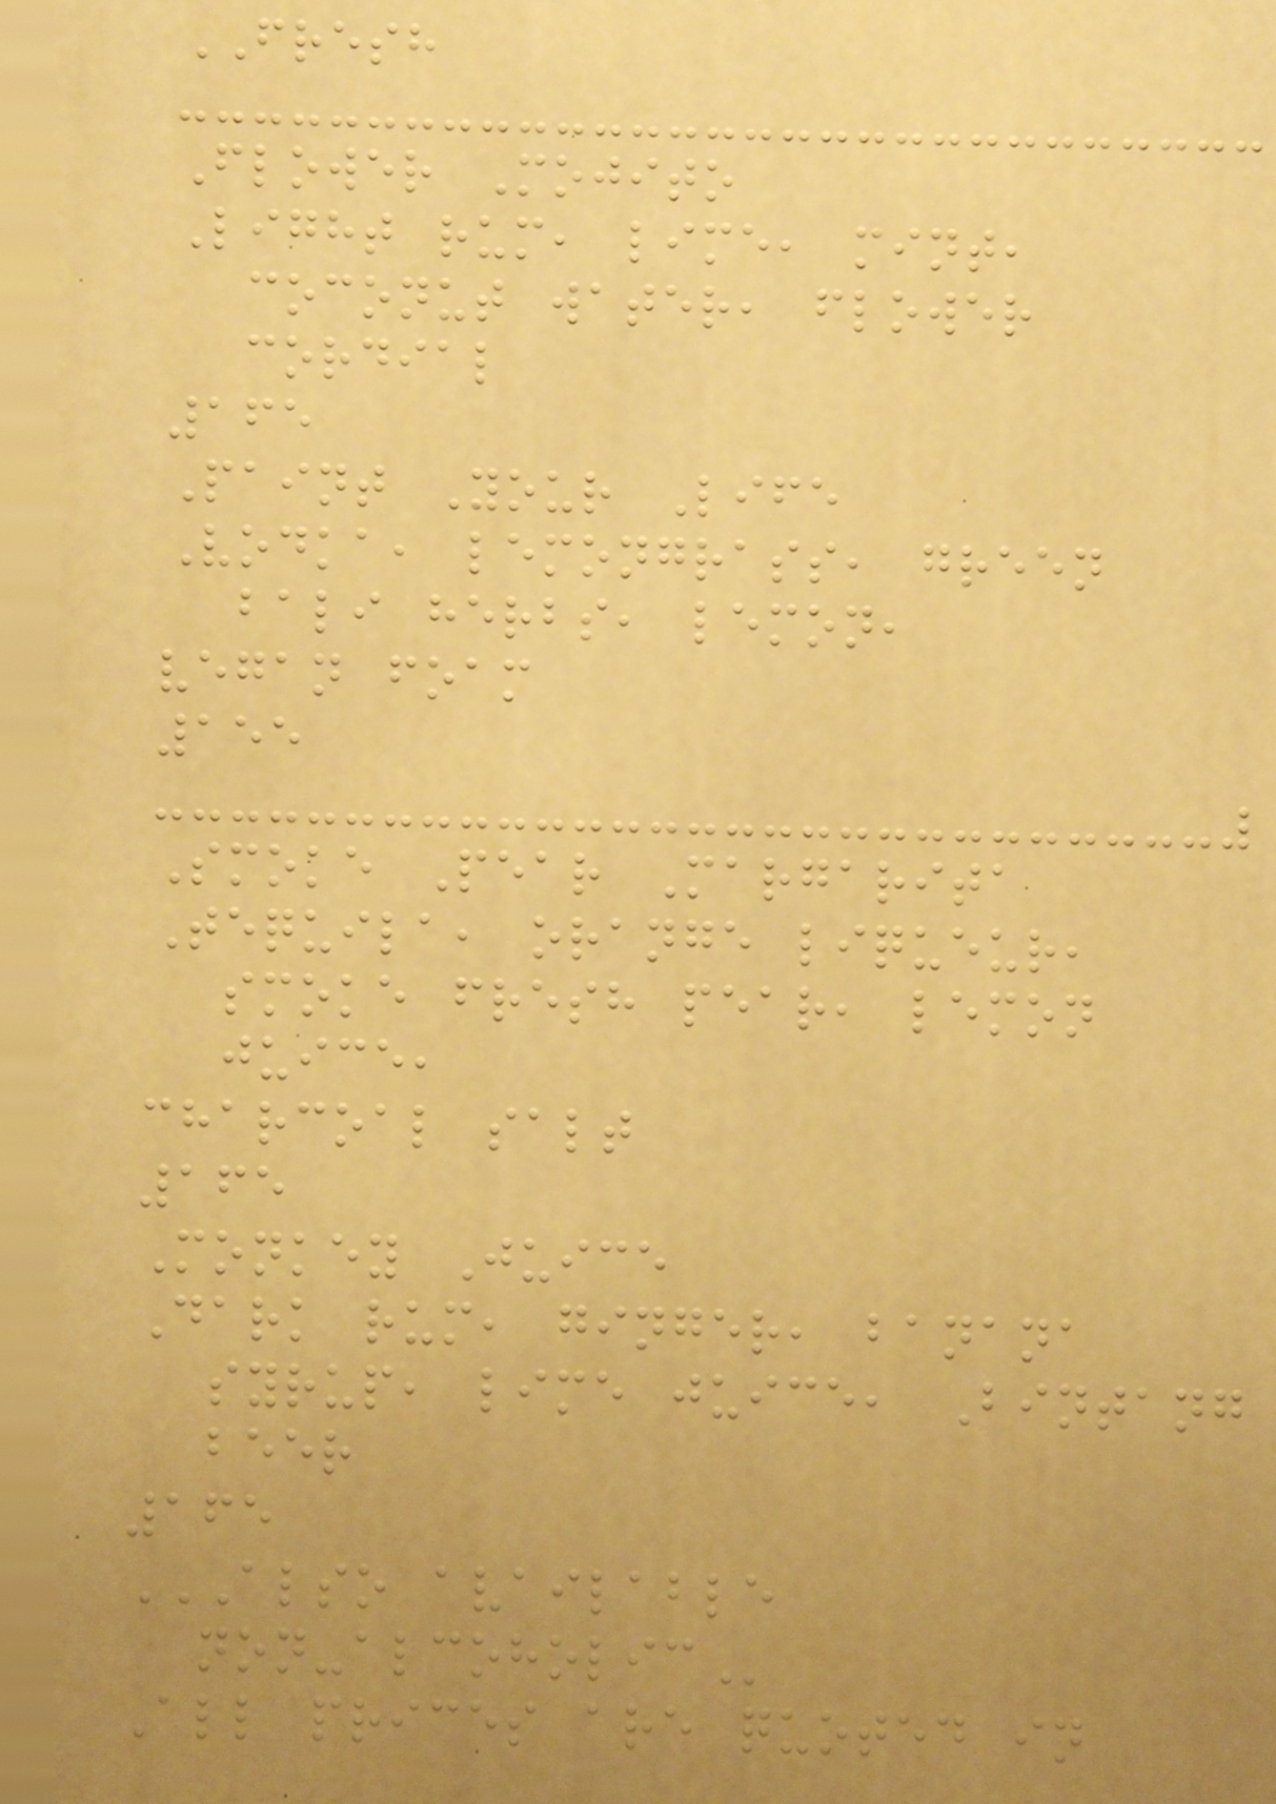FRESH
Flower Mojito
Light rum, lime, mint,
coconut water, flower
cordial
165
Paint Your Life
Vodka, lemongrass, green
bali herbs, lemon,
vegan foam
155
Smoke Pear Margarita
Tequila, orange liqueur,
smoke fresh pear, lemon
juice,
charcoal salt
165
Monkey Juice
Dark rum, ginger, banana
syrup, lime juice, Bintang
beer
165
ALSO AVAILABLE
NON-ALCOHOLIC
All prices are quoted in
